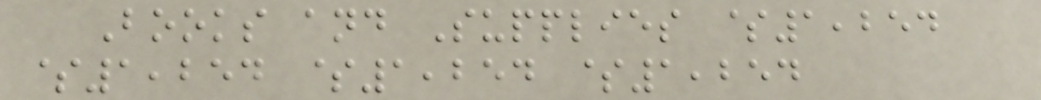Books and Supplies $1,254
$1,254 $1,254 $1,254
